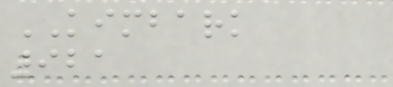KIMBARK
921
